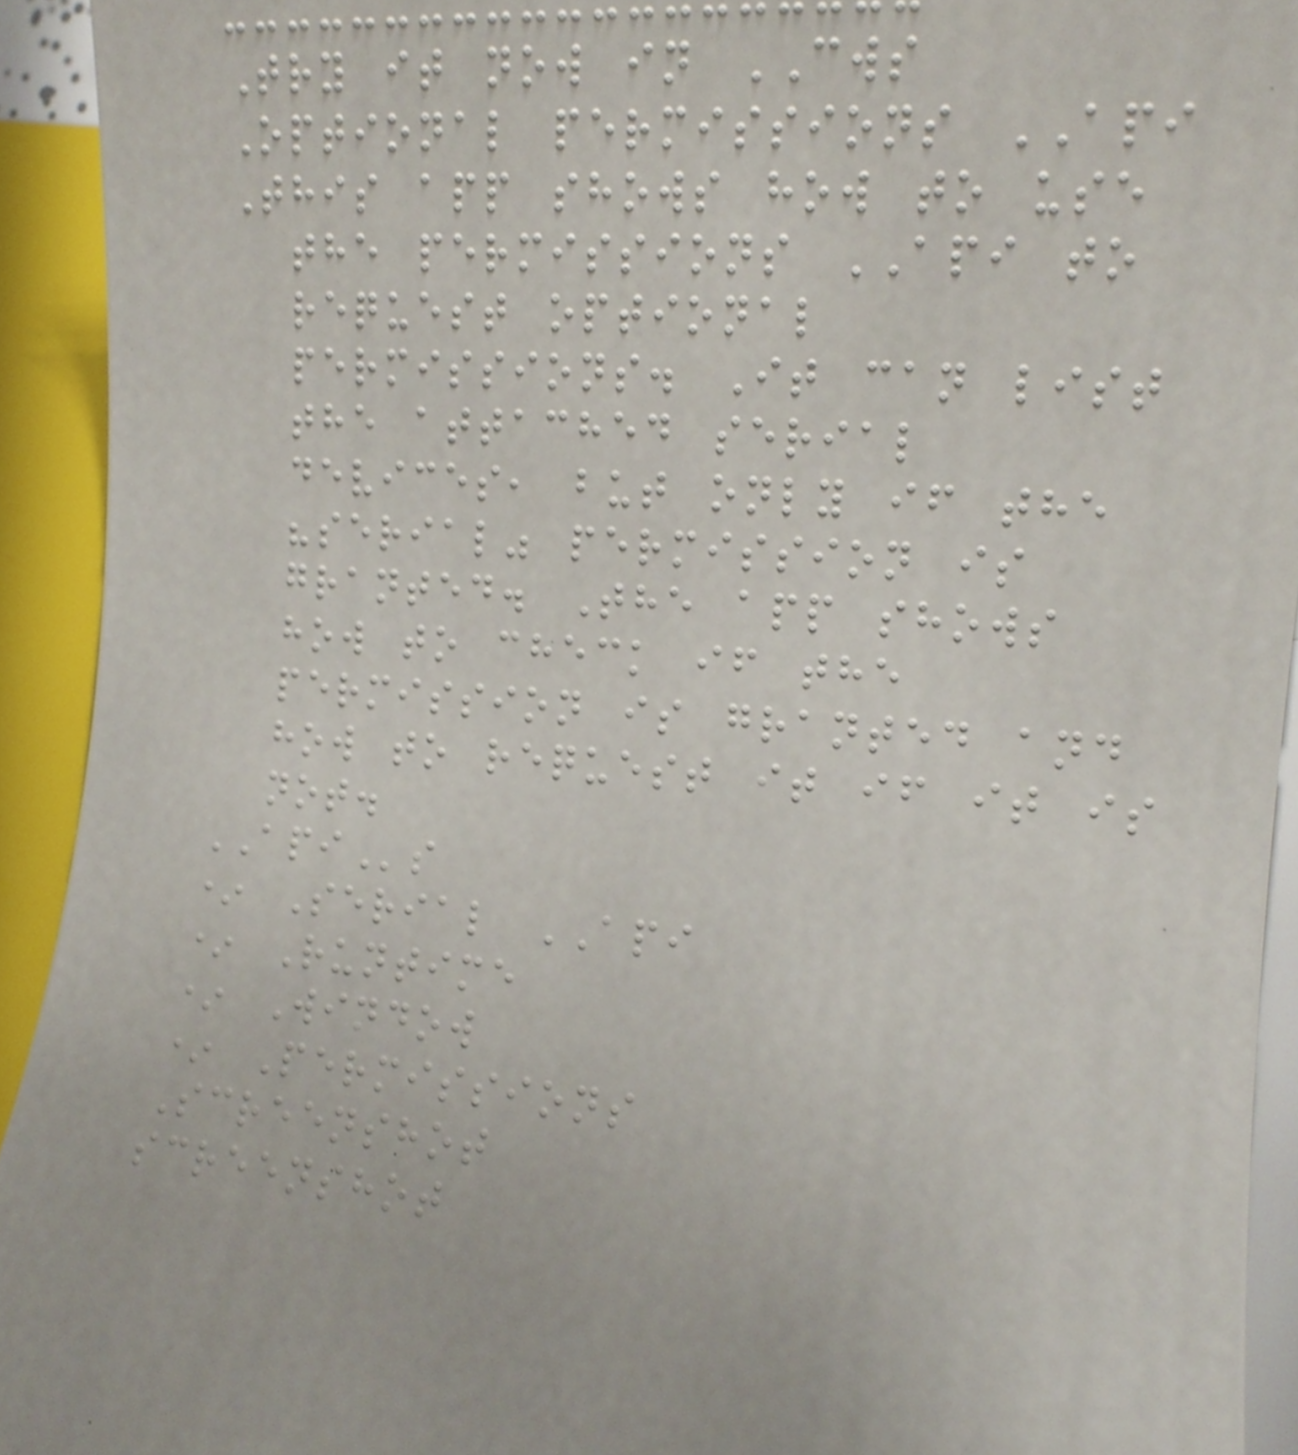Try it now in CWS
Optional permissions API
This app shows how to use
the permissions API to
request optional
permissions. It can list
the attached serial
devices, but only if the
"serial" permission is
granted. The app shows
how to check if the
permission is granted and
how to request it if it is
not.
APIs
* Serial API
* Runtime
* Window
* Permissions
Screenshot
screenshot
